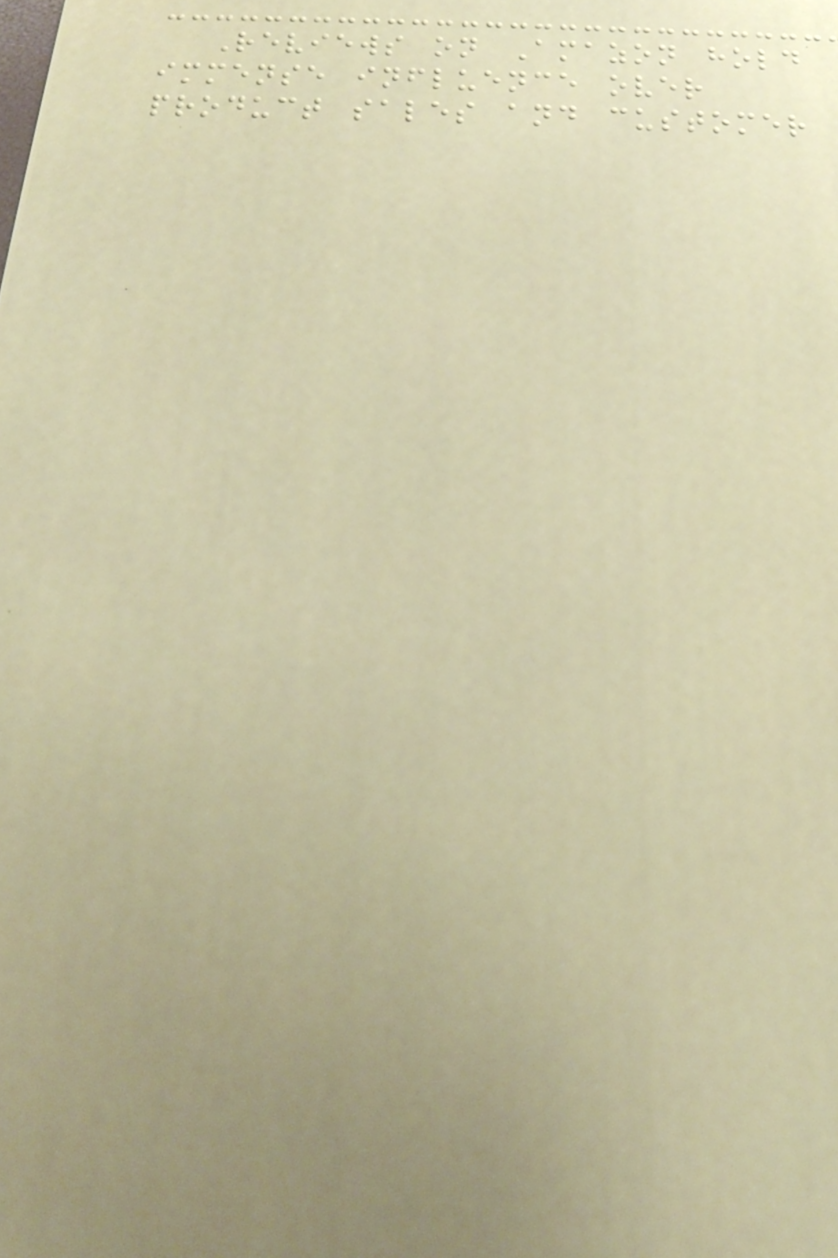Reviews on Amazon hold
immense influence over
product sales and customer
